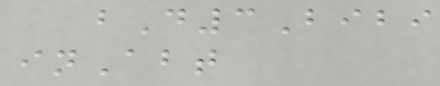bD3Bibi
inAbt
